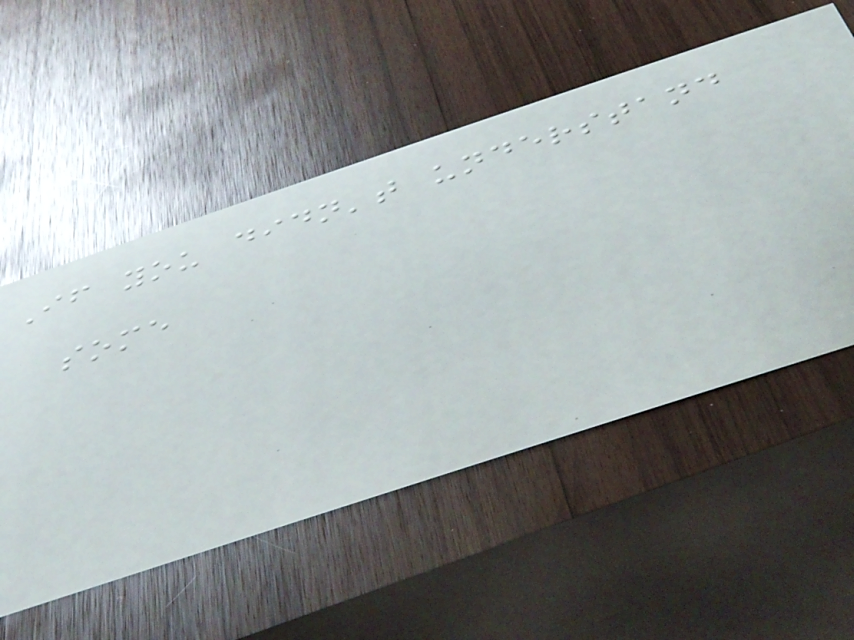If you didn't understand
some
